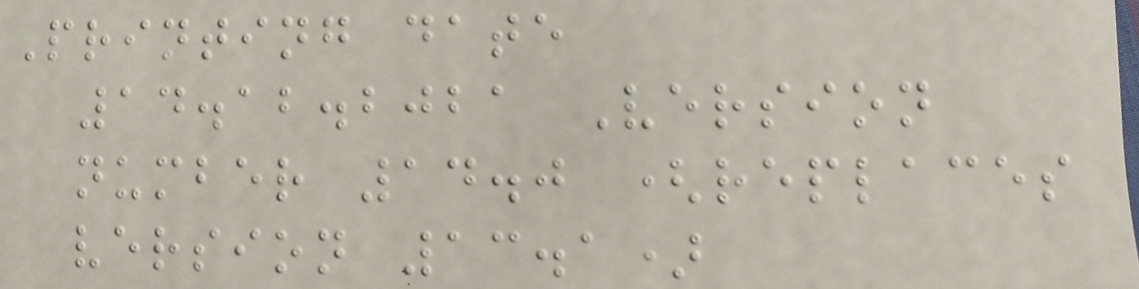Printing date
14.12.2021 Version
number 14.0 (replaces
version 13.1)
